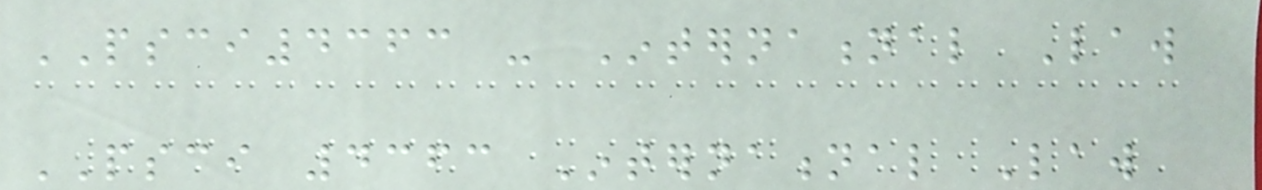PSCI4363 - International Law
PSCI 4363 International Law
